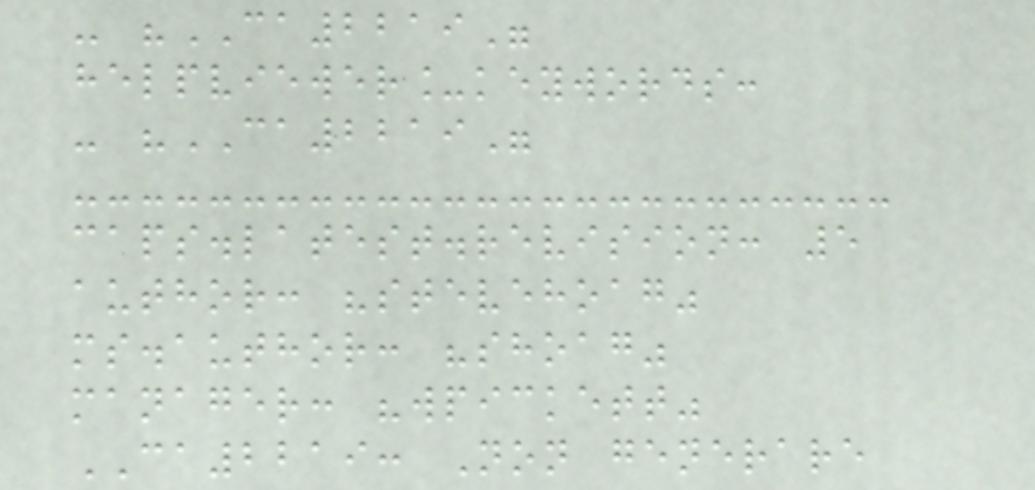- "CA2219"
helpviewer_keywords:
- "CA2219"
caps.latest.revision: 5
author: "stevehoag"
ms.author: "shoag"
manager: "wpickett"
CA2219: Non generare
